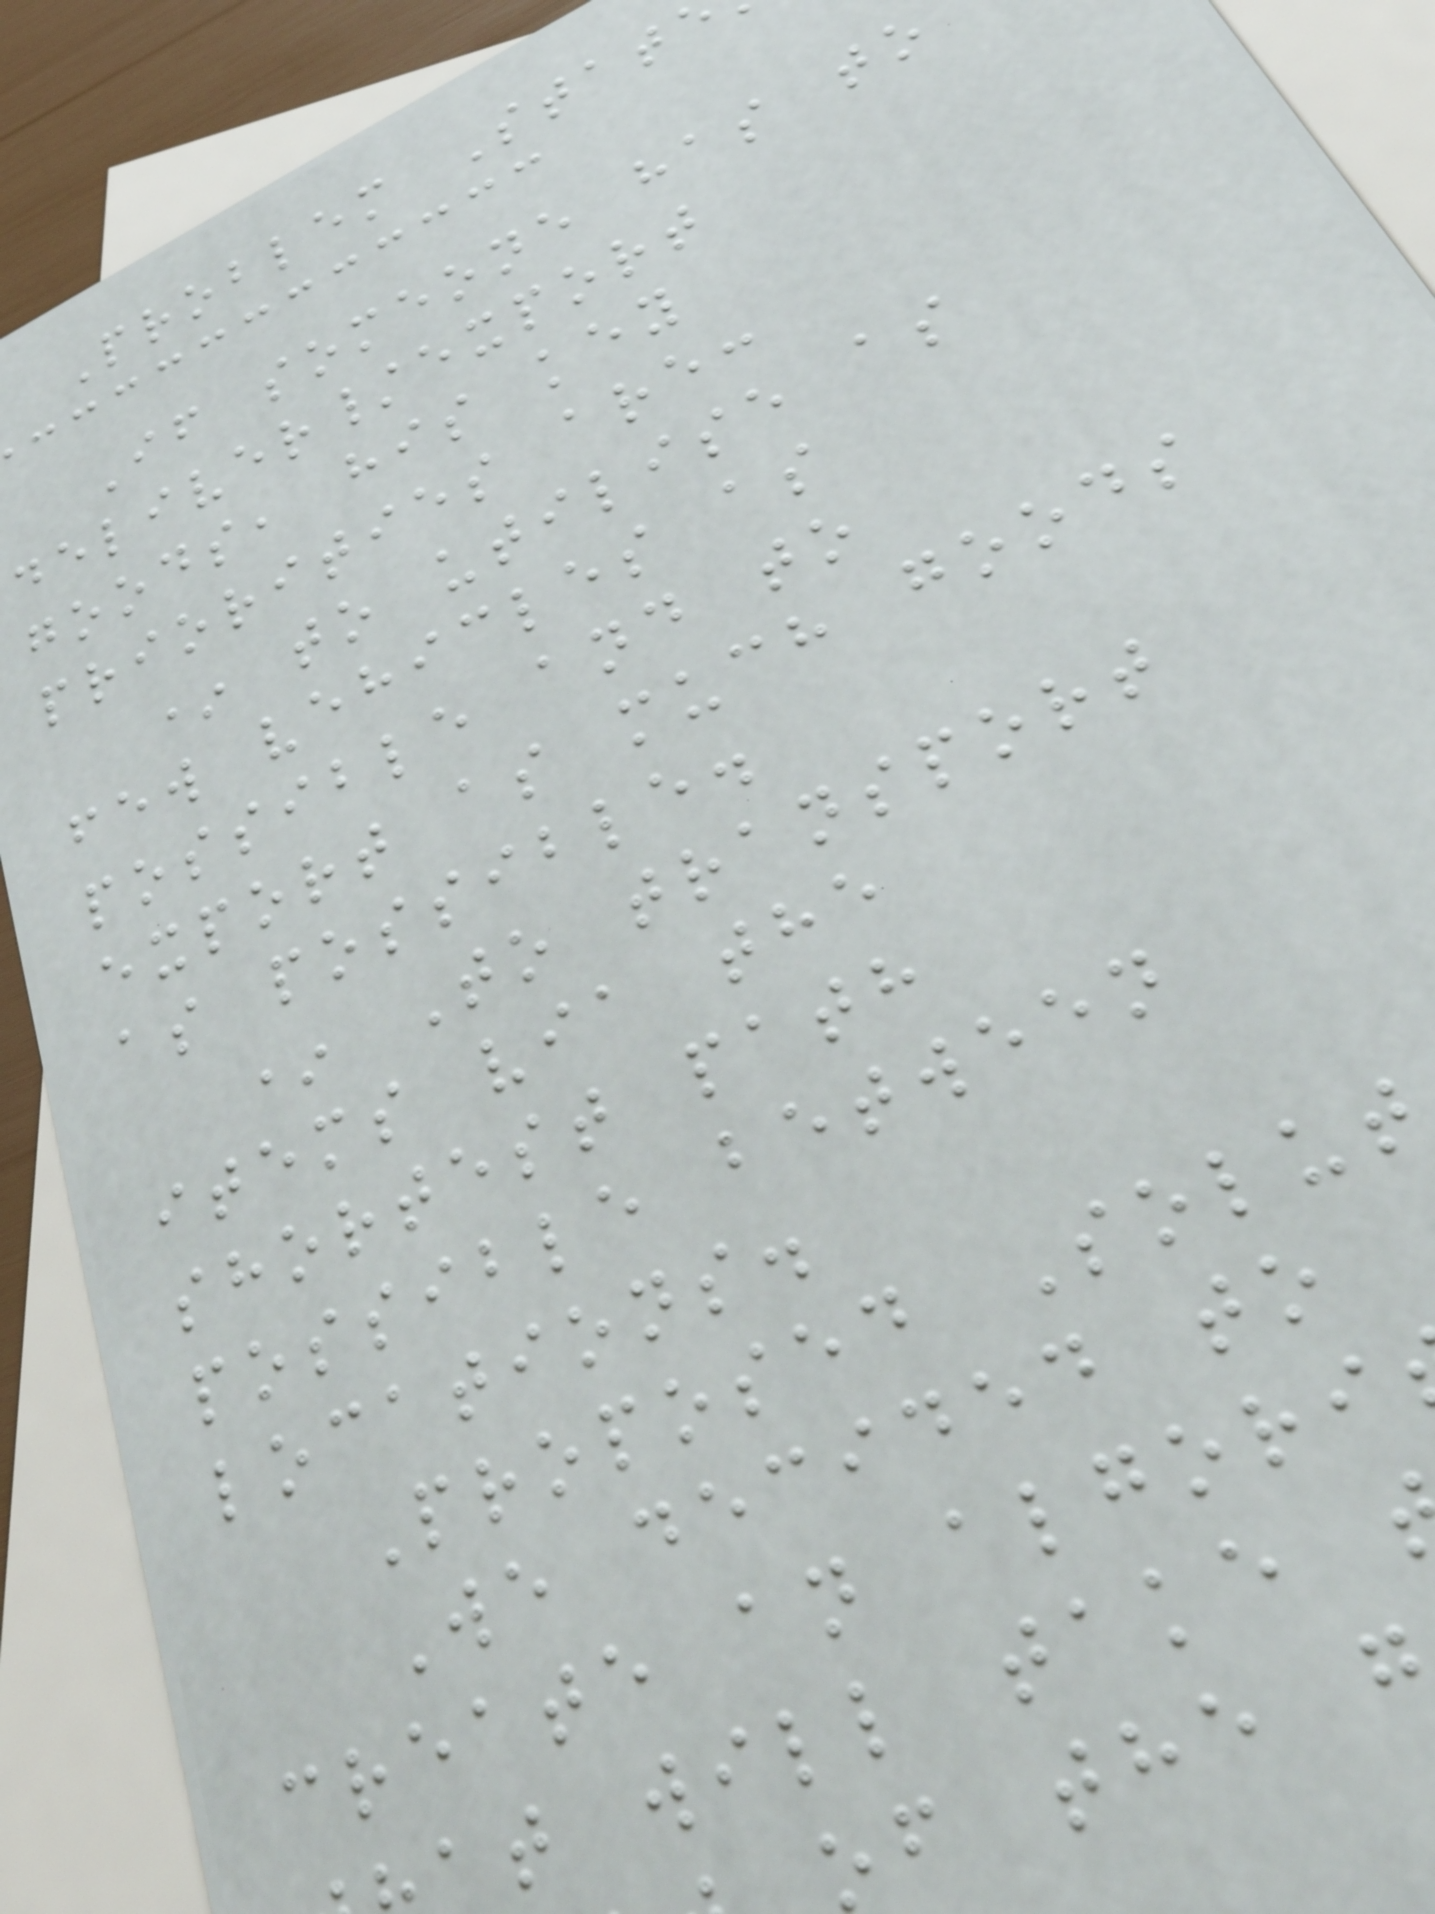Problem Stat
If someone has to
deliver/export
goods, his key
priorities are:
* to utilise as
few vehicles as
possible and to
export as much goods
as possible.
* To transport
items via the
shortest path
possible between
locations.
Proposed Solut
We decided to
create an algori
at will take
of the
